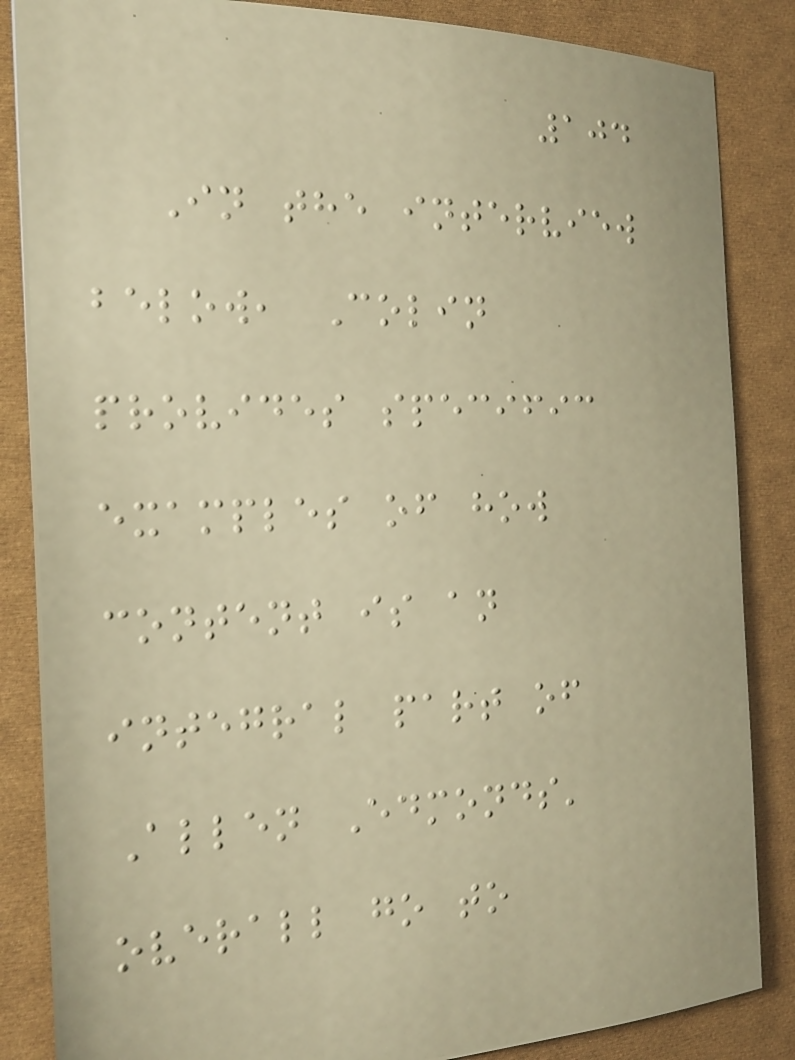104
In the interview
below, Colin
provides specific
examples of how
content is an
integral part of
Allen Edmonds'
overall go to
